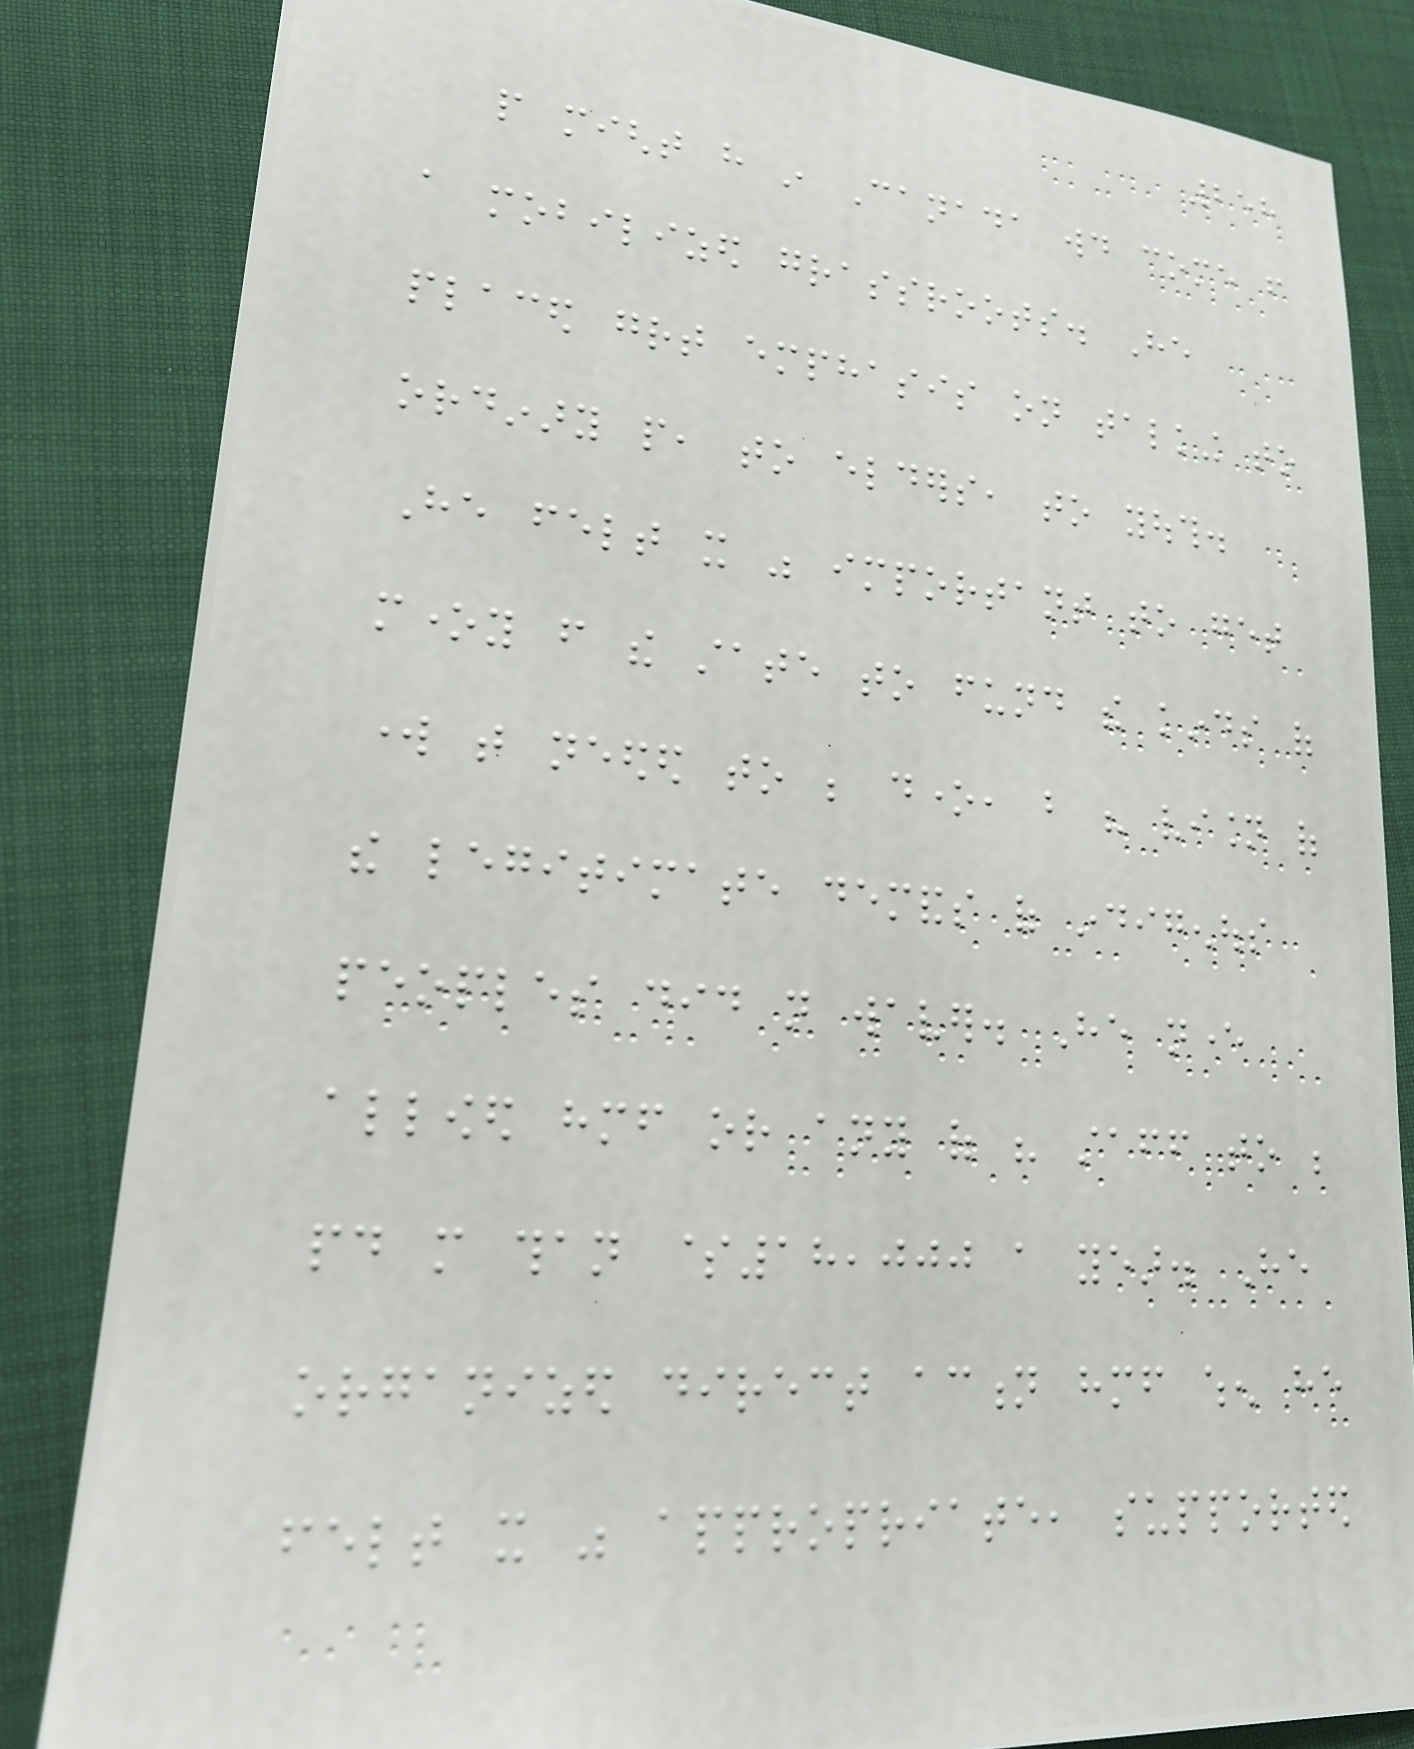258
people might have in Canada would come from
a mobilized grassroots. He
placed great emphasis on talking to
ordinary people, to elders, to youth.
He felt it was important to get
money from the state to fund the kinds of
work that needed to be done, but his vision of
the legitimate demands of indigenous
peoples did not waver. He never
allowed himself or any of his staff to be
paid more than $18,000 a year. He
organized direct action himself when he
felt it was appropriate, supported
